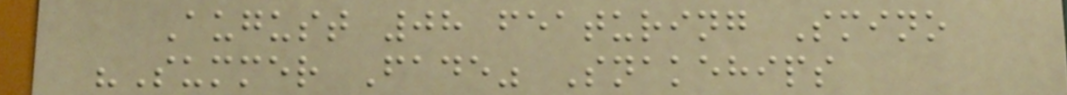August 08 featuring Smino
"Summer Fade" Snakehips
